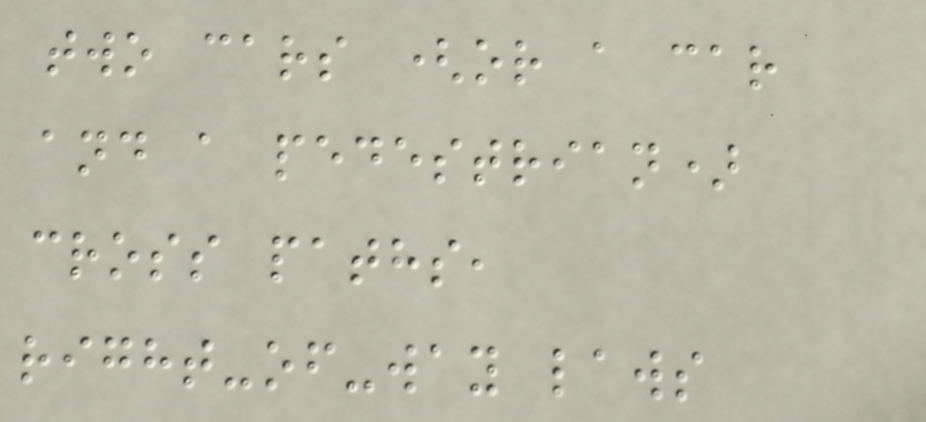two cars (or a car
and a pedestrian)
cross paths,
right-of-way laws
